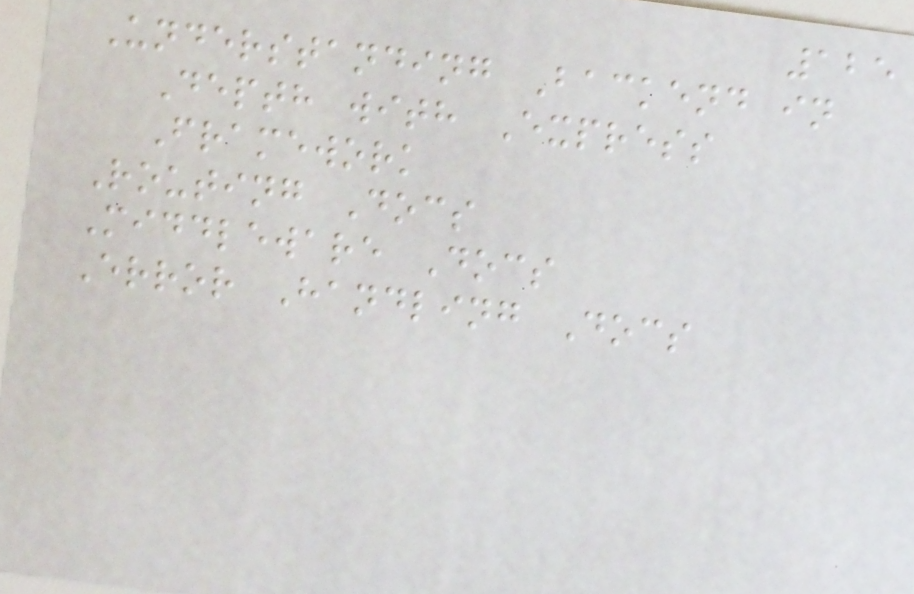125
Understanding Backend in
Depth with Express
Framework
Routing Docs
Middleware Docs
Error Handling Docs
